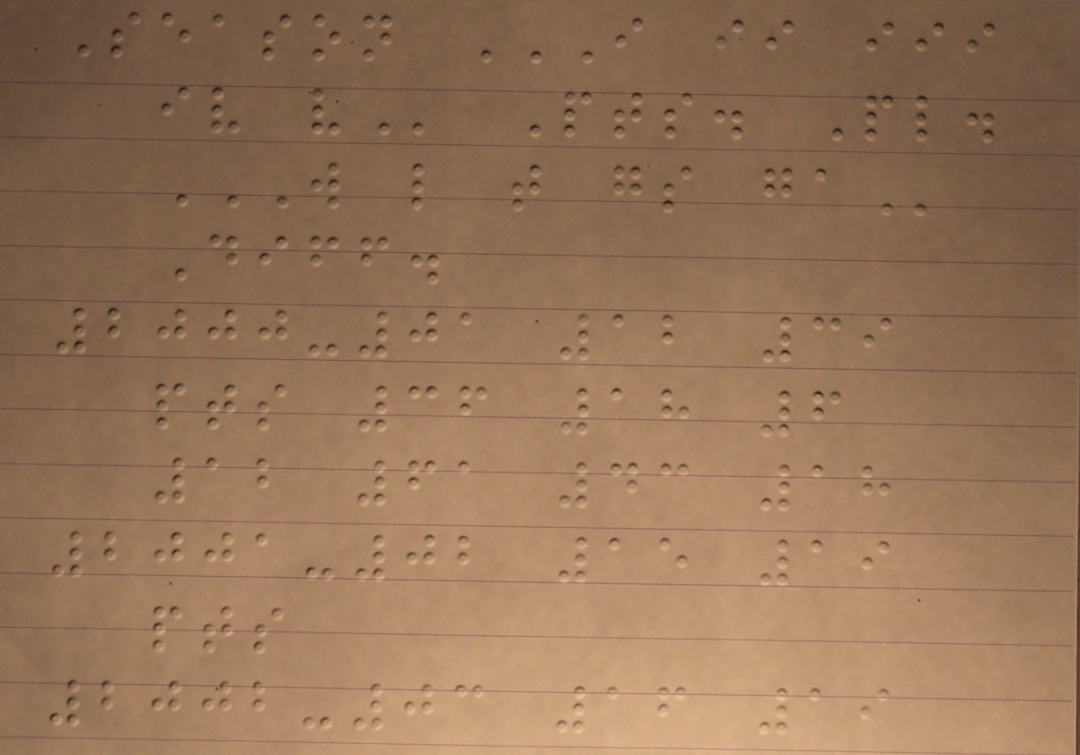Season I II III
IV V Pts. Pl.
W L T GS GA
Diff.
2000-01 12 39
pts 36 18 6
12 61 43 18
2001-02 15 19
pts
2002-03 16 19
